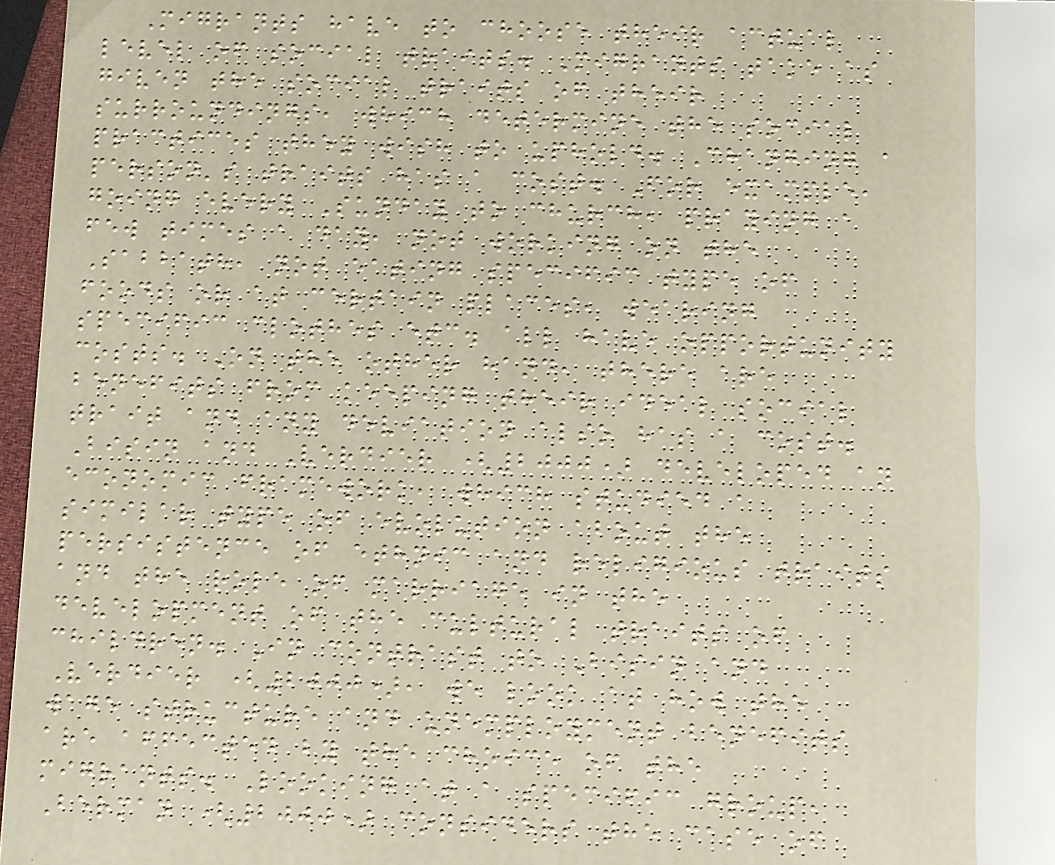Migrants have to choose their actual
level of social traits. Migrants take as
given the social traits of their
surroundings, which determine the social
practices they wish to uphold. Changing a
person's traits has a cost. For example,
going every Sunday to church, praying a
few times a day, not working on the
Sabbath, not eating specific type of
foods or at certain places, wearing
specific clothes etc. all have opportunity
costs. On the other hand, there are
benefits from keeping their ideal social
trait and any deviation also has a cost.
Bisin and Verdier (2000) developed an
economic framework, which studied a
similar type of evolution about the
persistence of ethnic and religious traits
and the role of marriage in the
development of the cultural traits of
children. In contrast to Bisin and
Verdier (2000), we look at how the
wage structure and unemployment benefits
are affected by the choice of the
migrants. Looking at a specific group,
Berman (2000) considers the case of
